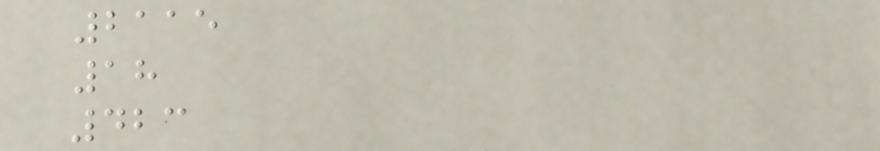2115
18
423
